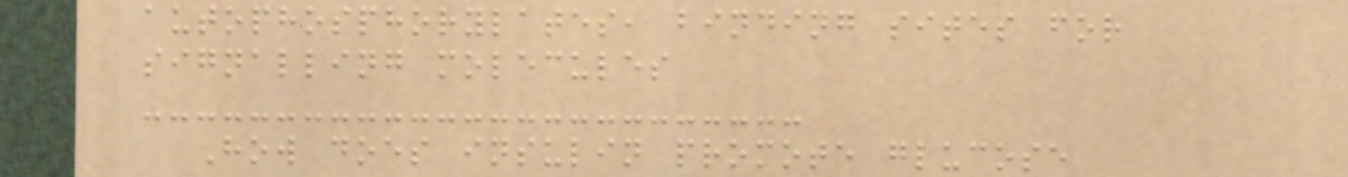autophosphorylates, binding sites for
signalling molecules
How does insulin promote glucose
